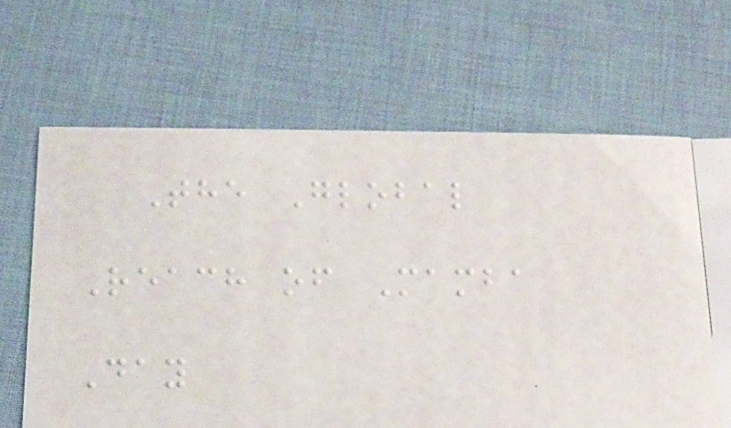The Global
Reach of Mamba
Day
